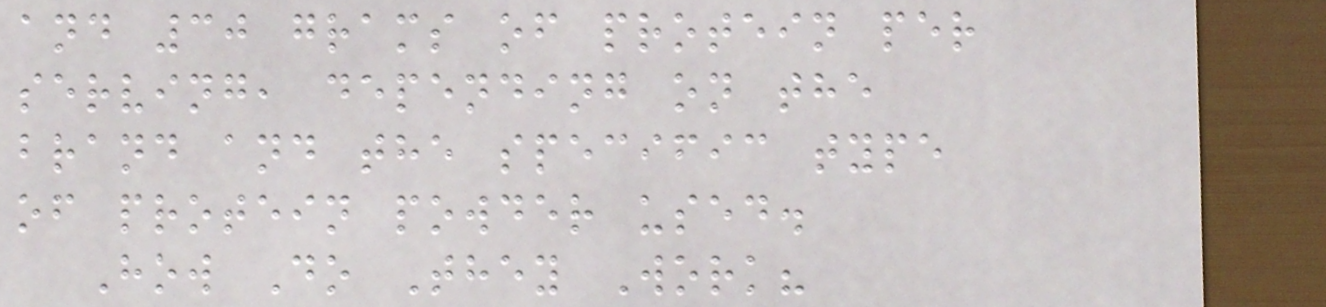and 30 grams of protein per
serving, depending on the
brand and the specific type
of protein powder used.
How Do They Work?
